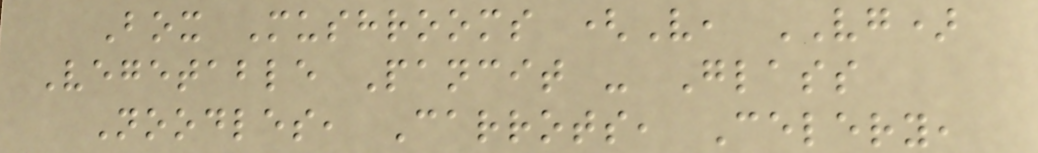Box Mushrooms (V, VG)
Vegetable Pancit - Glass
Noodles, Carrots, Celery,
